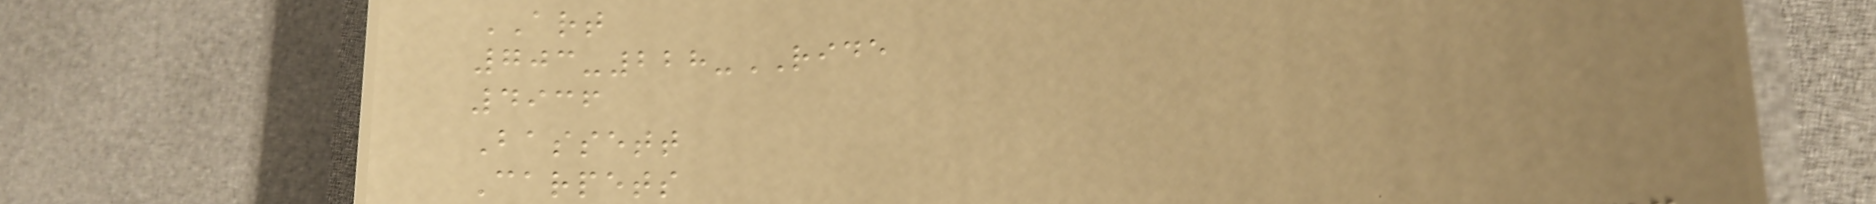ART
703-228-RIDE
4936
Bassett
Carpets
